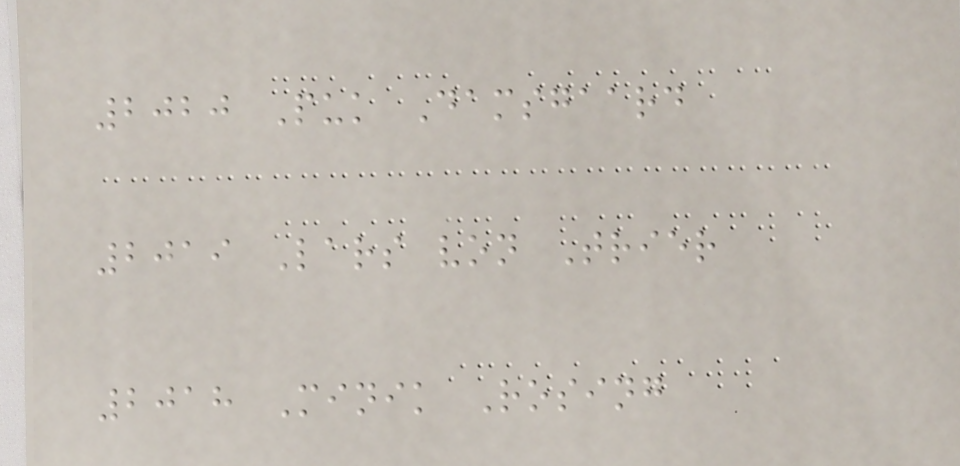2020 Puk Damsgaard
2019 Lars von Trier
2018 Minik Rosing
